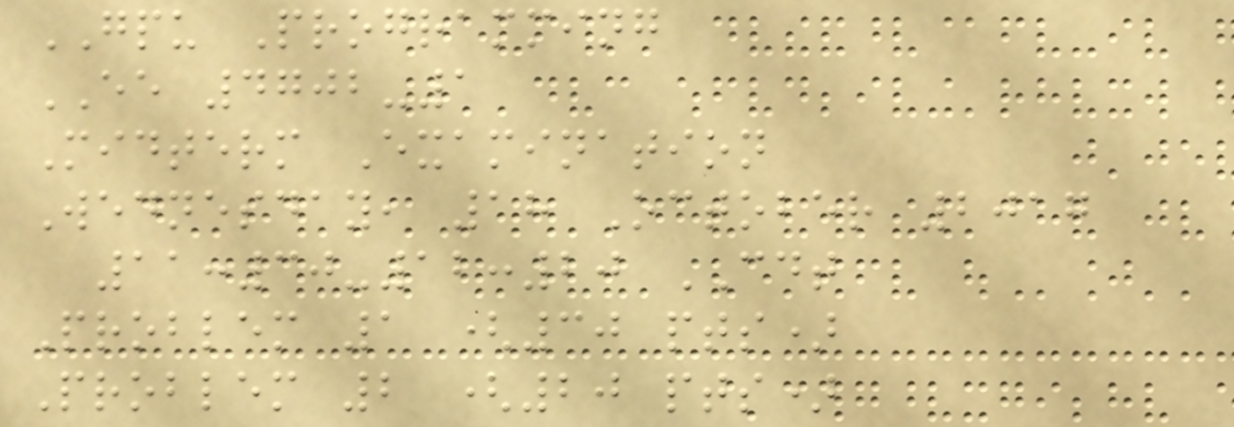GPU Programming
EE 4702-1
Midterm Examination
Wednesday, 18 October 2017
11:30-12:20 CDT
Problem 1 (30 pts)
Problem 2 (20 pts)
